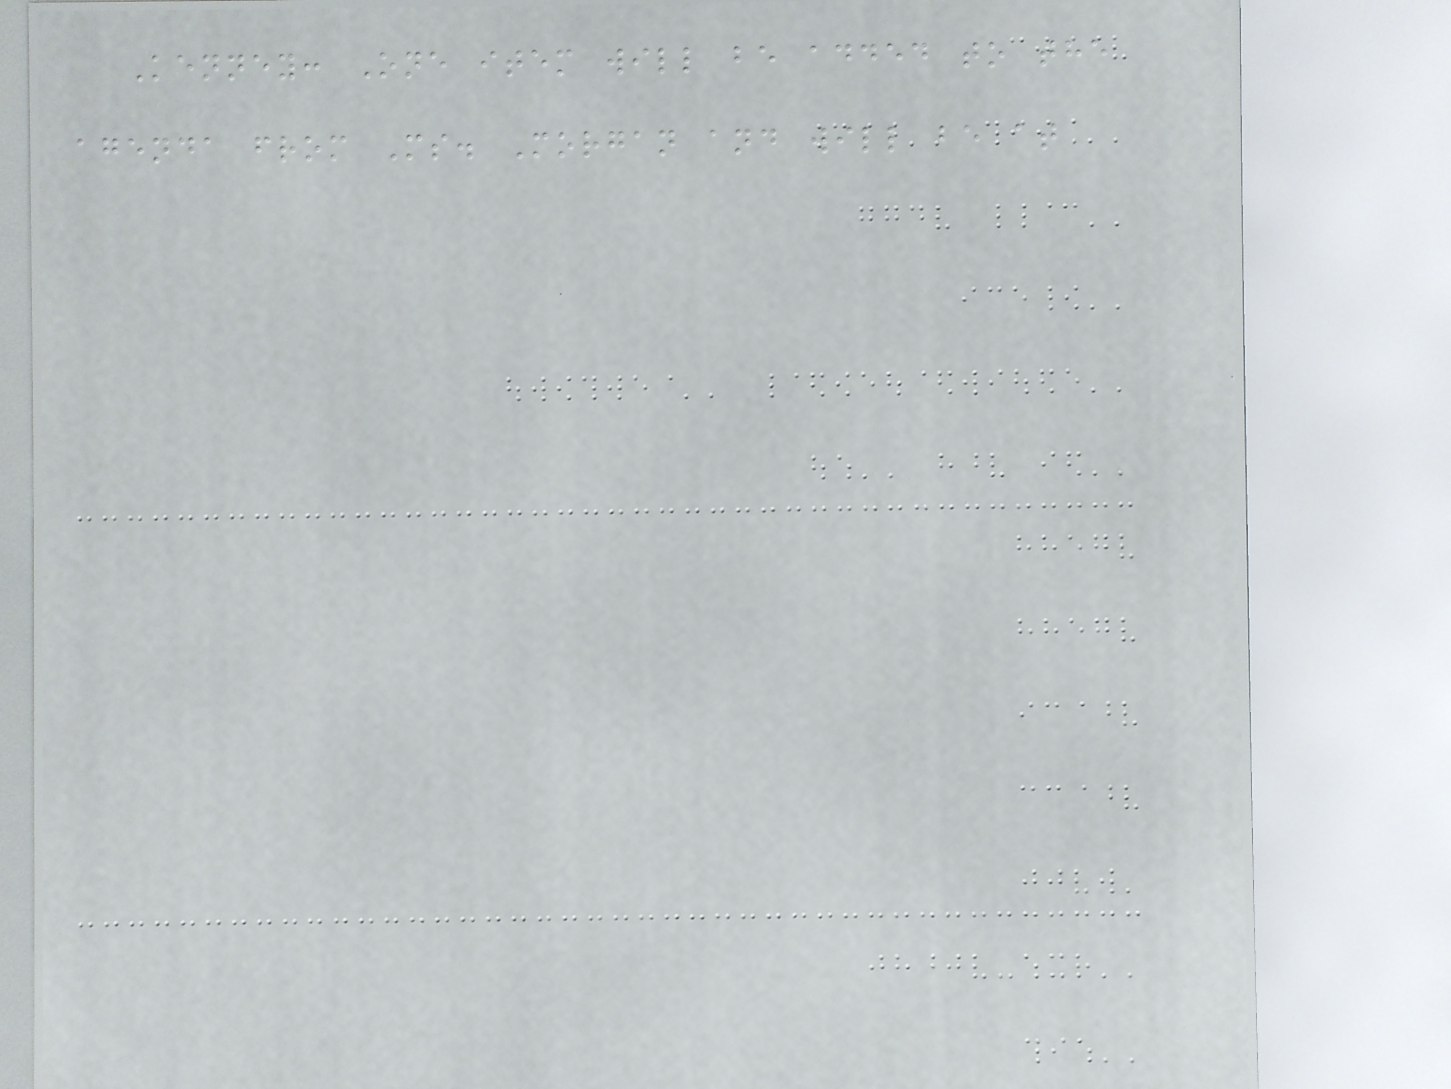Kenney: One item will be added to the
agenda from Ms. Morgan and will be at
